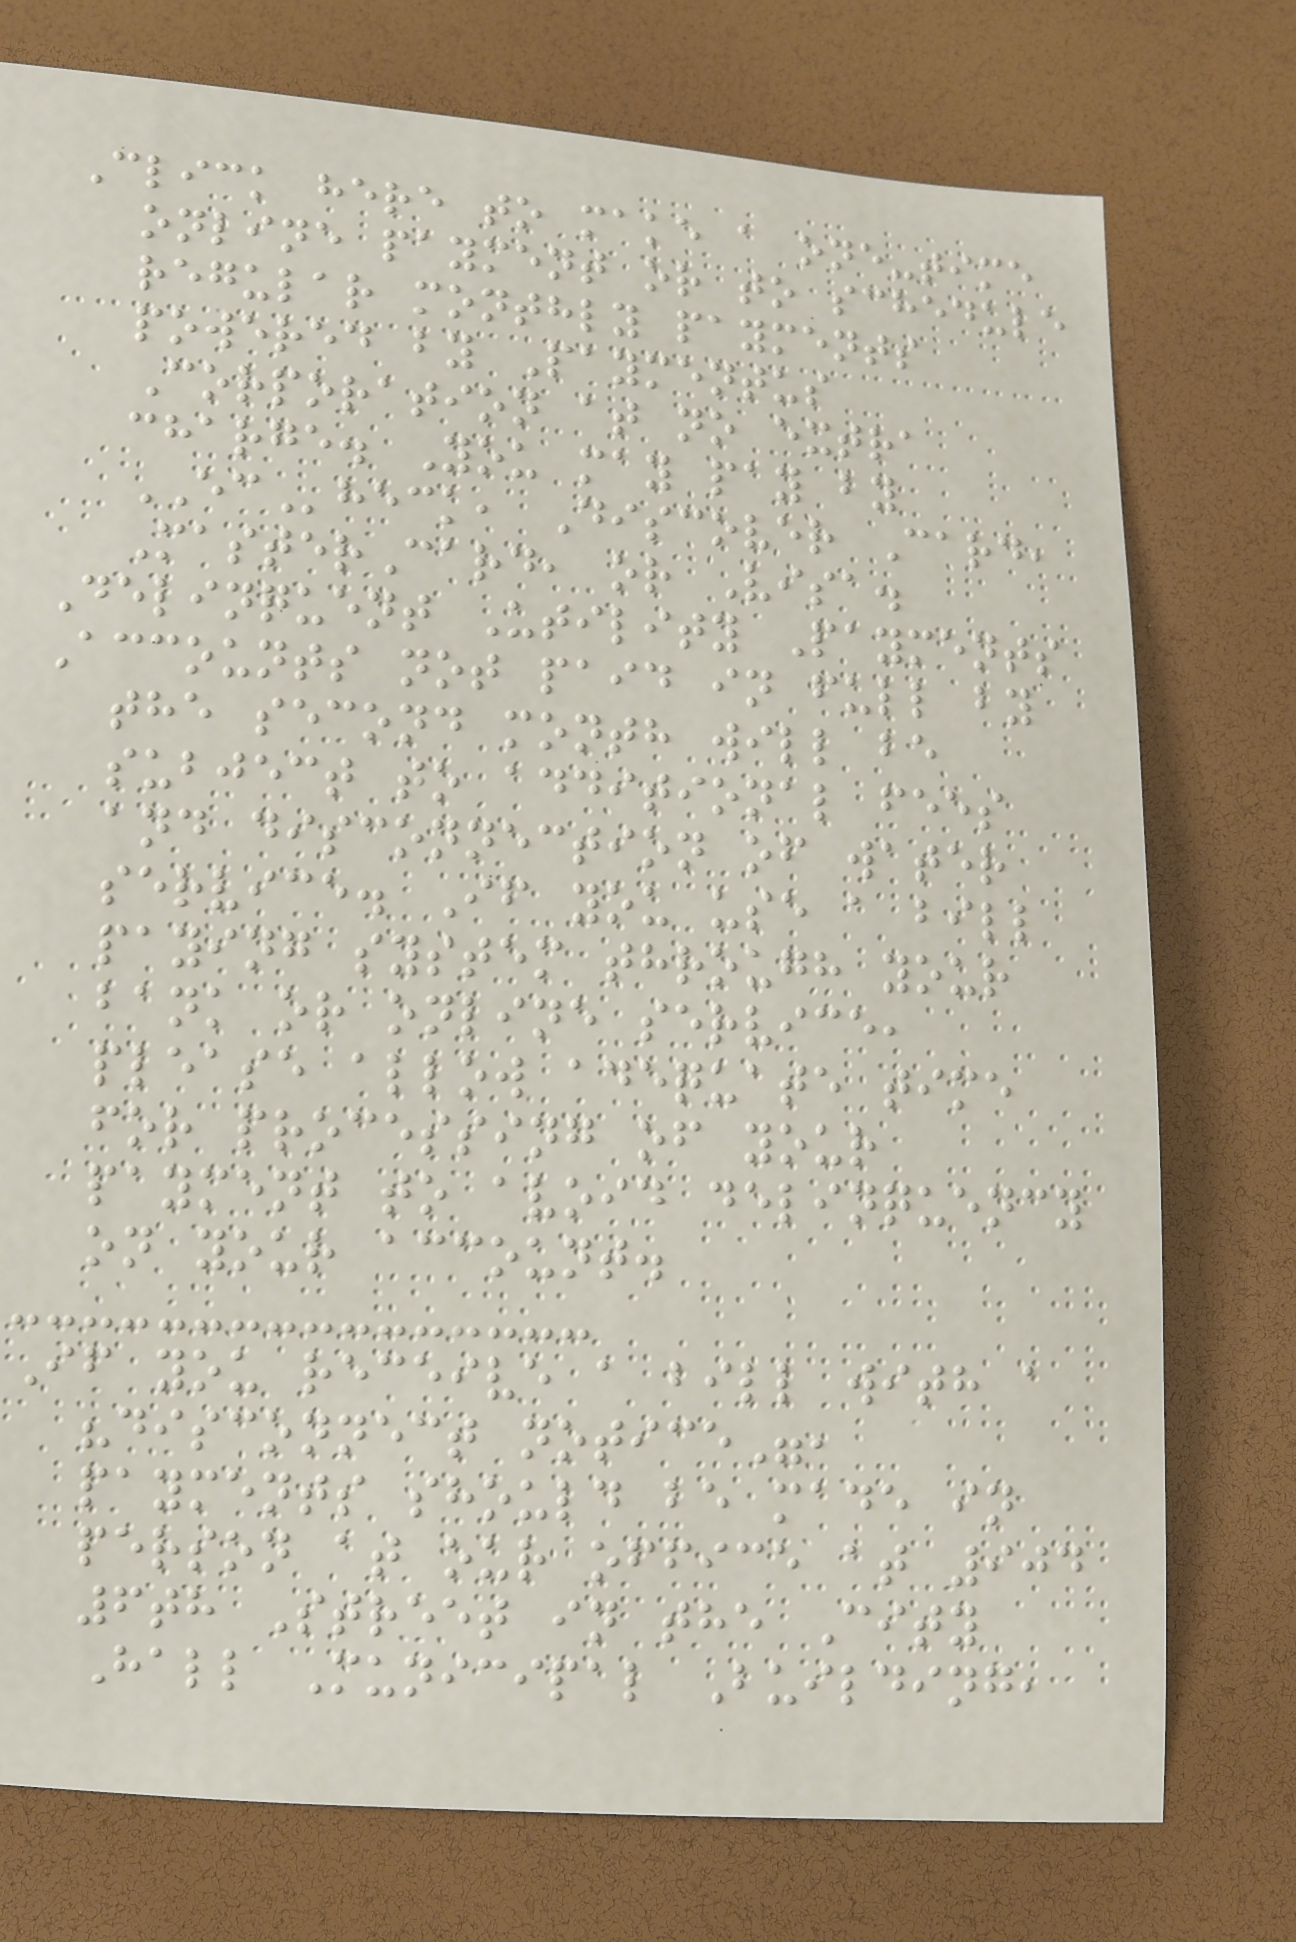Click here to make a one-time
online payment or to schedule
regular monthly payments
powered by Paymentus
Corporation at no extra
charge. You may pay by
ECheck, Discover Card,
MasterCard, or Visa.
Delinquent Utility Payments
Accounts not paid in full by
the second month will be
subject to additional fees
and disconnection of water
service. If you use a bill
paying system through your
bank or online service,
please allow adequate time
for processing of your
payment to avoid delinquency
on your account.
If you receive a bill with a
"disconnect notice",
payments should be made in
person at our office at 904
6th Street in the City
Hall Municipal Building,
